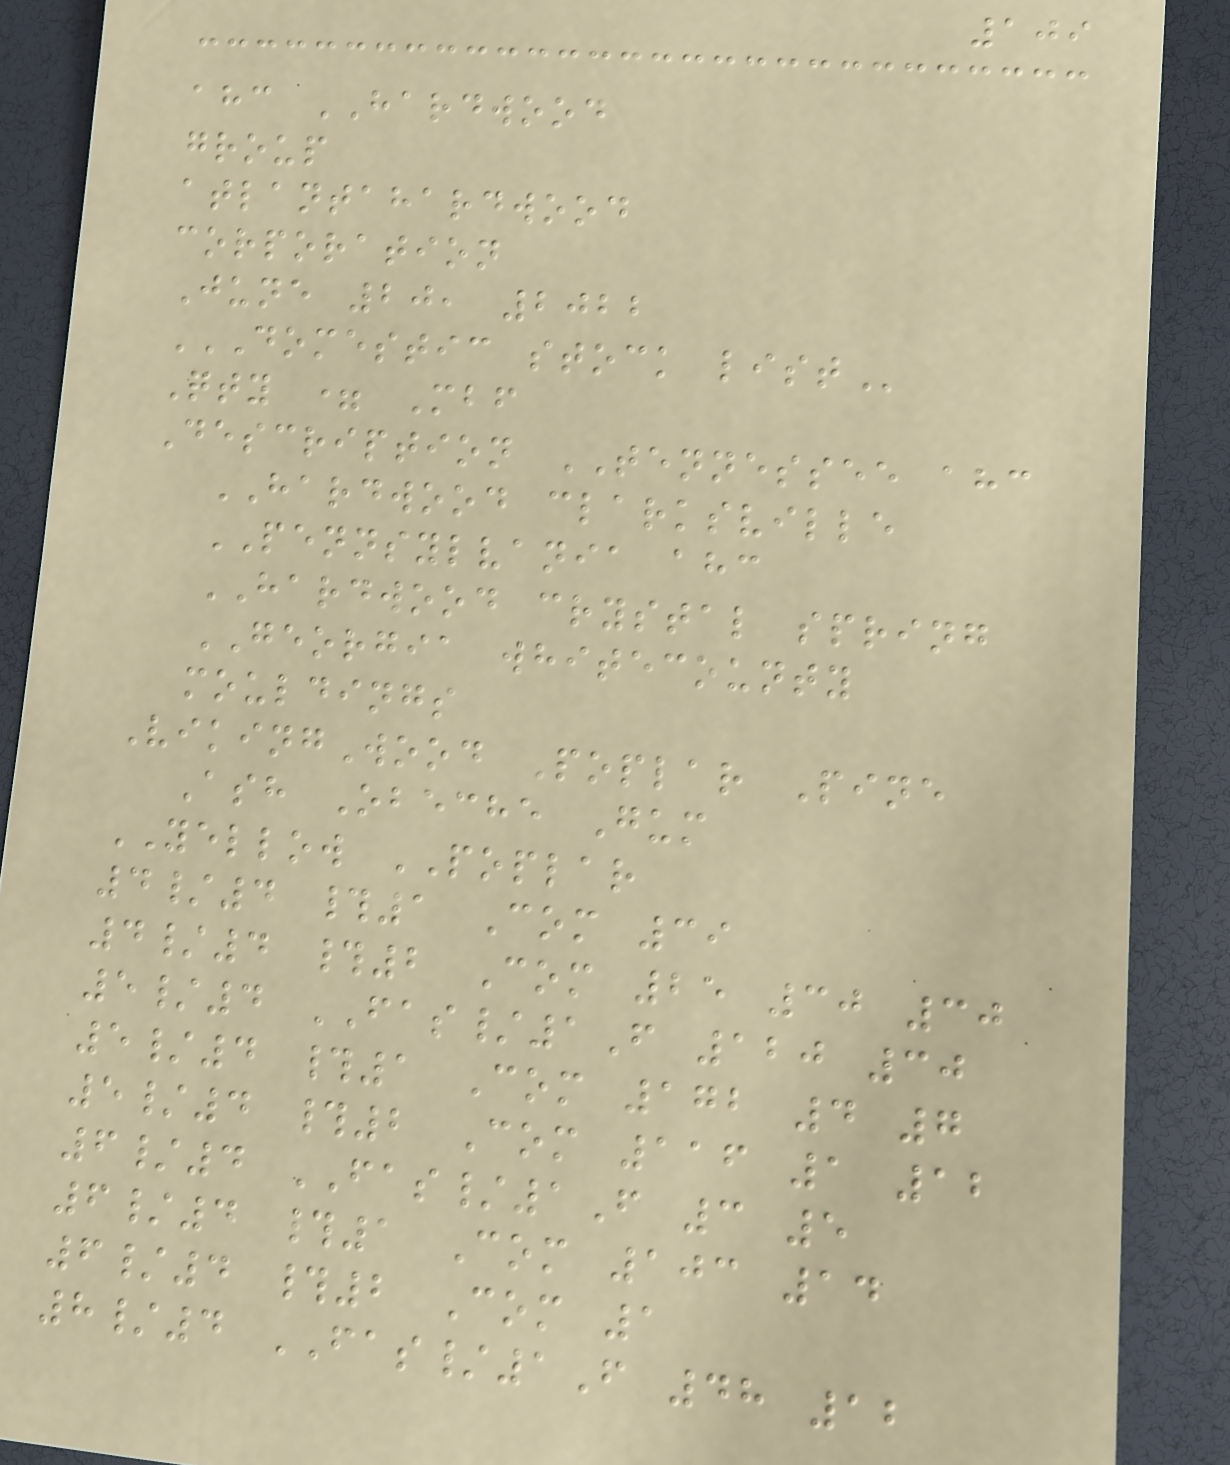109
ahc HARDWOOD
group
atlantahardwood
corporation
June 20, 2022
DOMESTIC STOCK LIST
Qty = Mbf
Description TENNESSEE ahc
HARDWOOD clarksville
PENNSYLVANIA ahc
HARDWOOD crystal spring
GEORGIA whitecounty
mouldings
VikingWood Poplar Pine
Ash Obeche Gum
YELLOW POPLAR
4/4 #1 Com 39
4/4 #2 Com 25 30 30
5/4 FAS/1F 120 30
5/4 #1 Com 172 4 7
5/4 #2 Com 116 1 12
6/4 FAS/1F 3 5
6/4 #1 Com 103 14
6/4 #2 Com 1
8/4 FAS/1F 48 12
